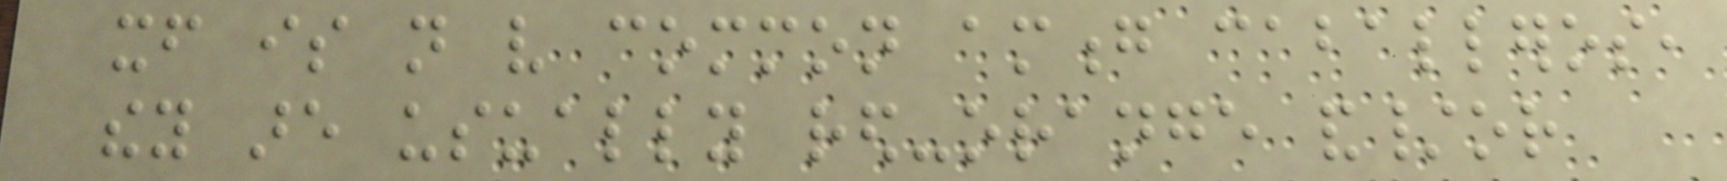itself is not very common among caballeros,
they are usually red-orange and/or
